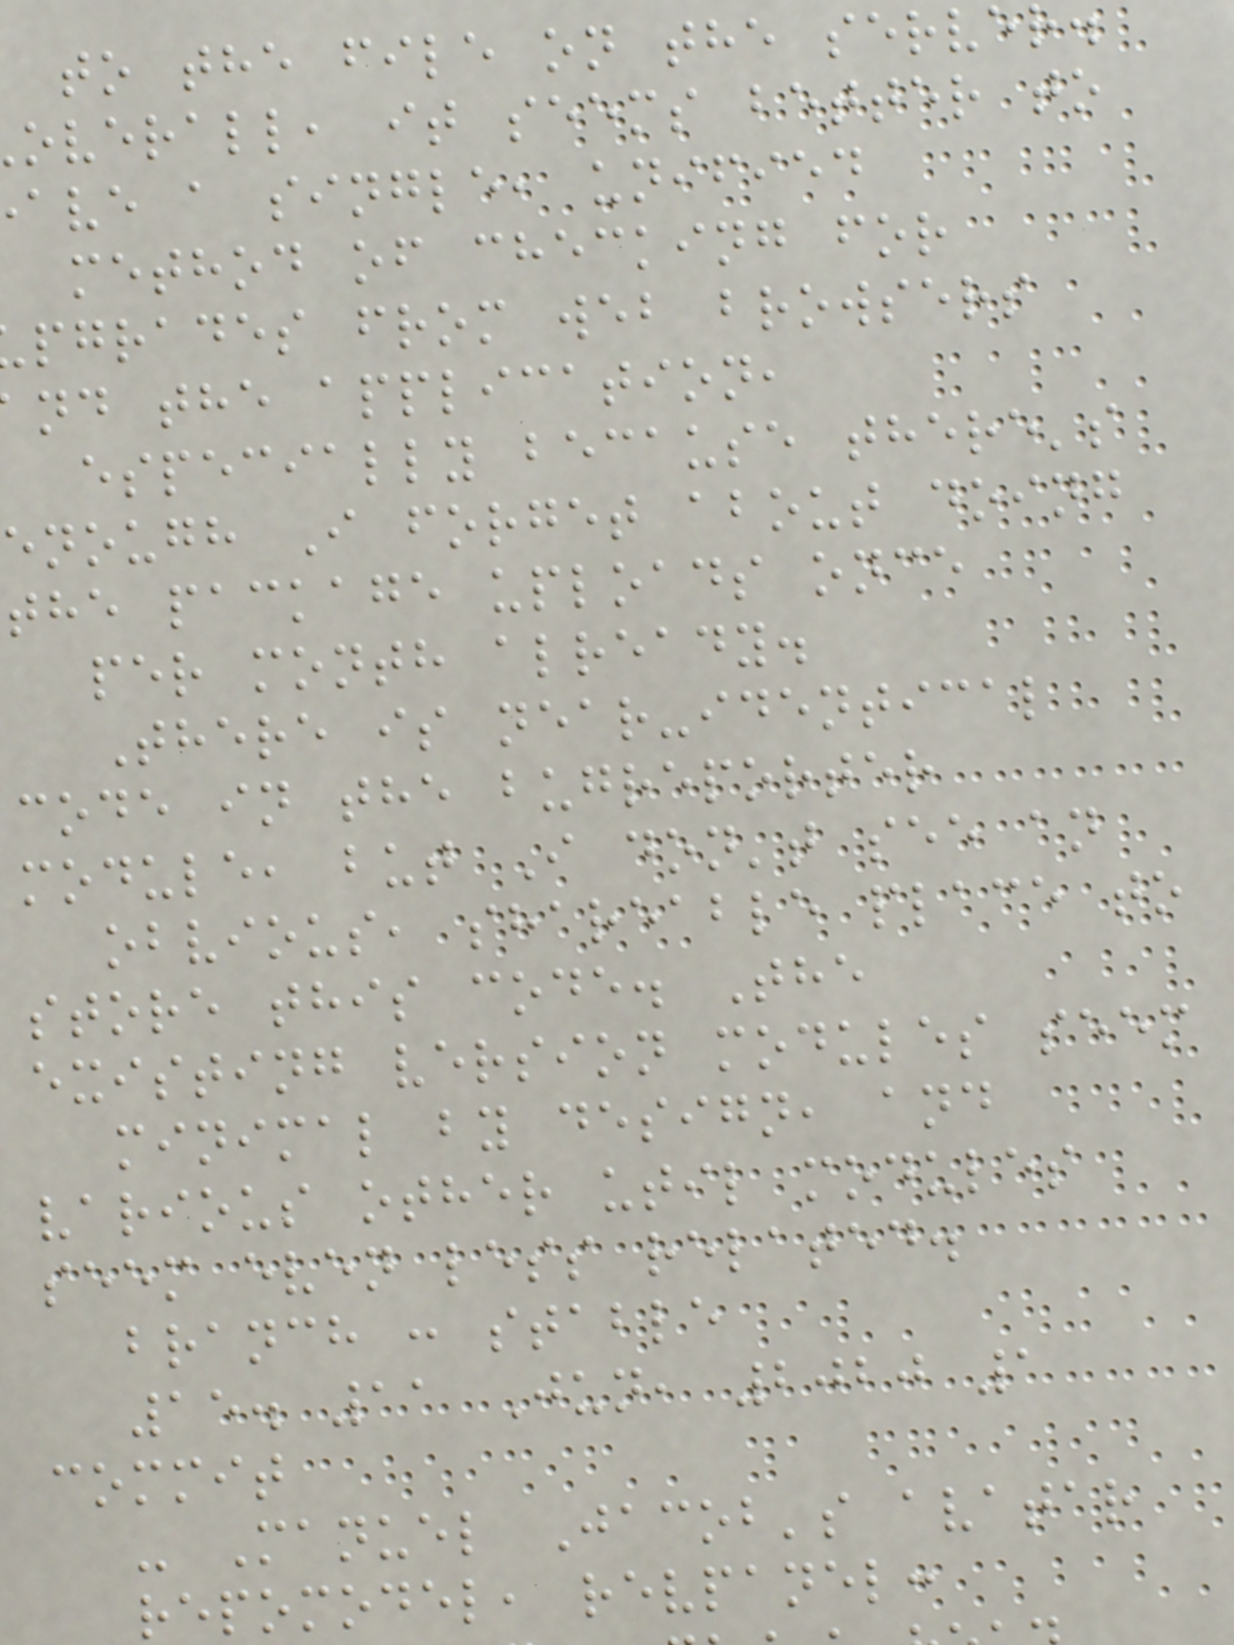to the file on the server
overall, it seems better to
ave a single, unified
method of checking for
pgrades from web browsers
nd the application,
especially because there's
enough I forget about doing
the package uploads once
per month already.
There is near-identical
code in the bugreporter
module, but I don't see an
obvious, shareable place to
store this code. The
existing version modules seem
minimal by design, and
various other util modules
seem even less related.
branch : stable
15. 11 Jun, 2020 1
commit
- Manuel Jacob's avatar
repomodel, revpanel:
